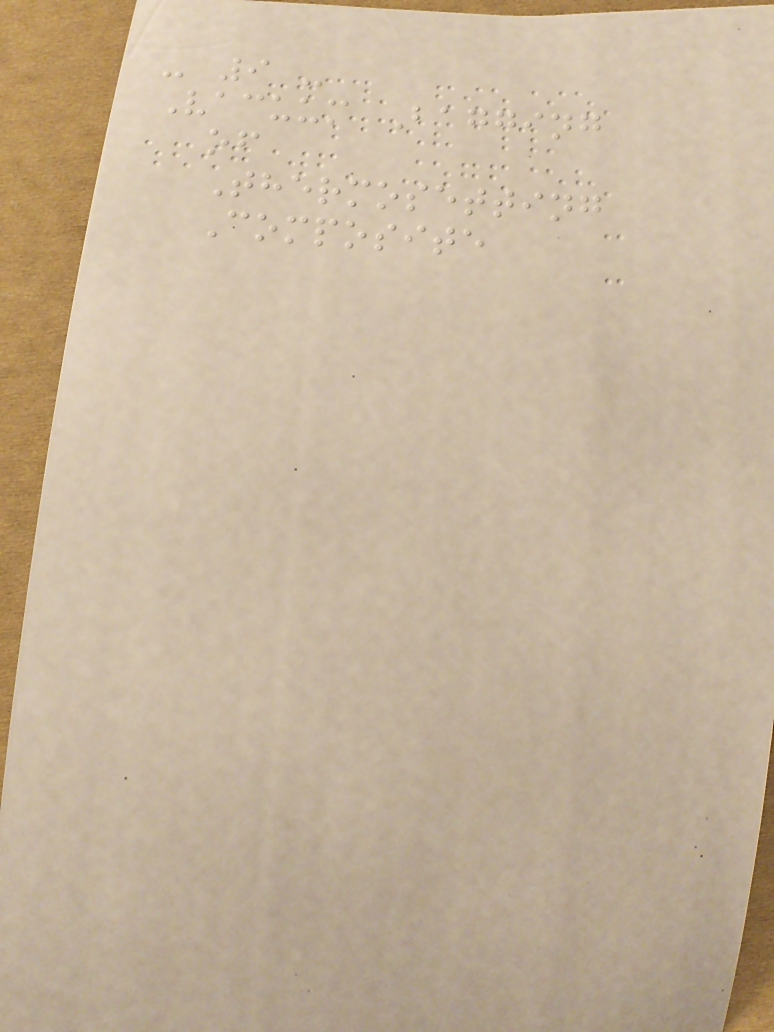- 9 -
Vacuum Bagging
of
Thermosetting
Composite
